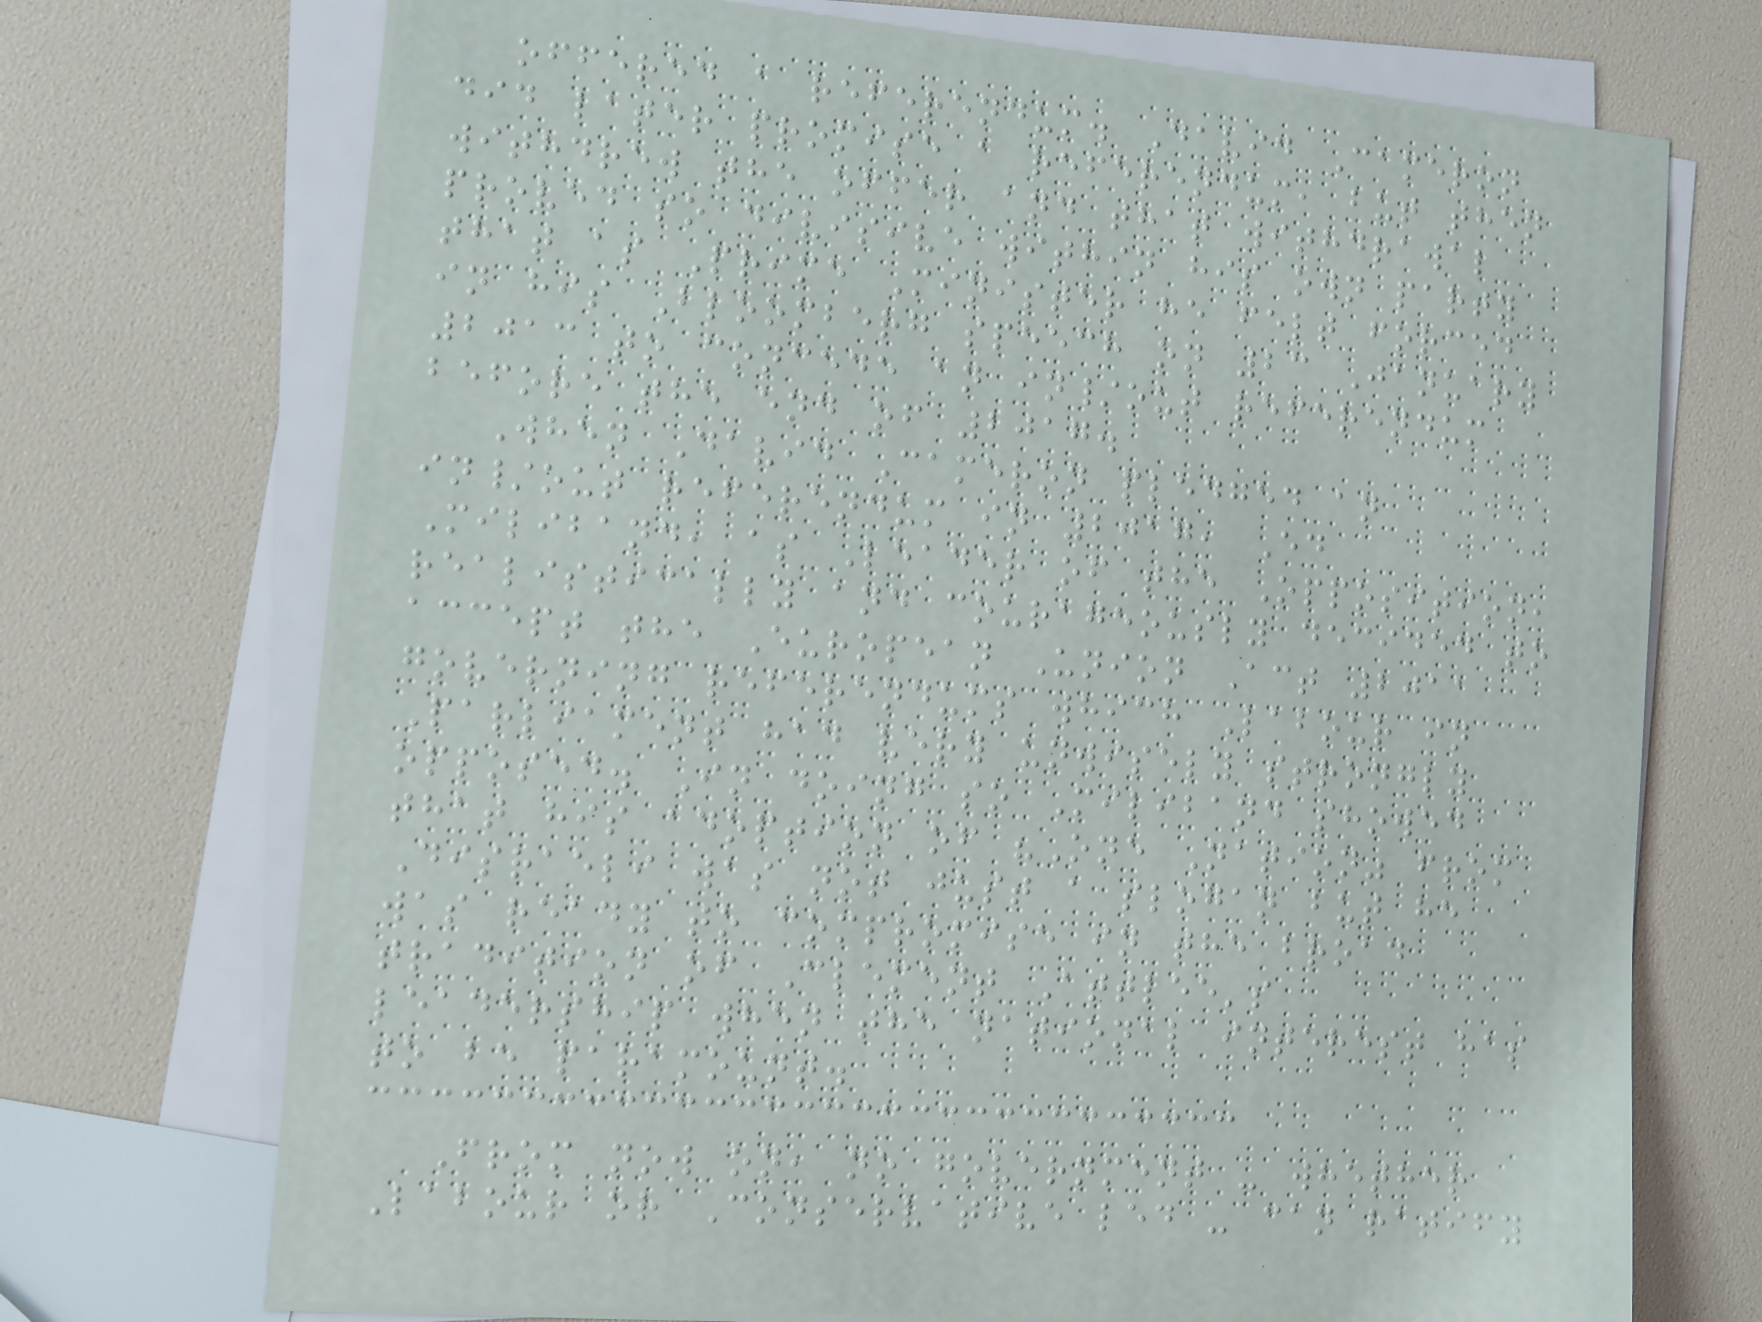offered a referendum. David Cameron
did later promise a referendum, but then
withdrew the offer and that withdrawal
proved so divisive within his own party
that as Prime Minister he felt forced
in his Bloomberg speech on 23 January
2013 to concede an in/out referendum
before the end of 2017.
When David Cameron pledged an
in/out referendum in 2017, Ed
Miliband, as Leader of the Opposition,
realistically and courageously decided to
accept the European Union Act 2011
governing referendums which Labour in
Parliament had very unwisely strongly
opposed. In doing so Miliband showed
that his adoption of "One Nation" from
Disraeli was not just a slogan but he
was ready to compromise in the broad
tradition of Clement Attlee's
leadership when the national interest has
to be paramount.
From now on, no government - whether
Labour or Conservative led - can ratify
